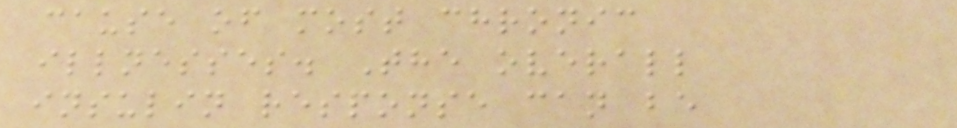cause of most chronic
illnesses. The overall
insulin response can be
